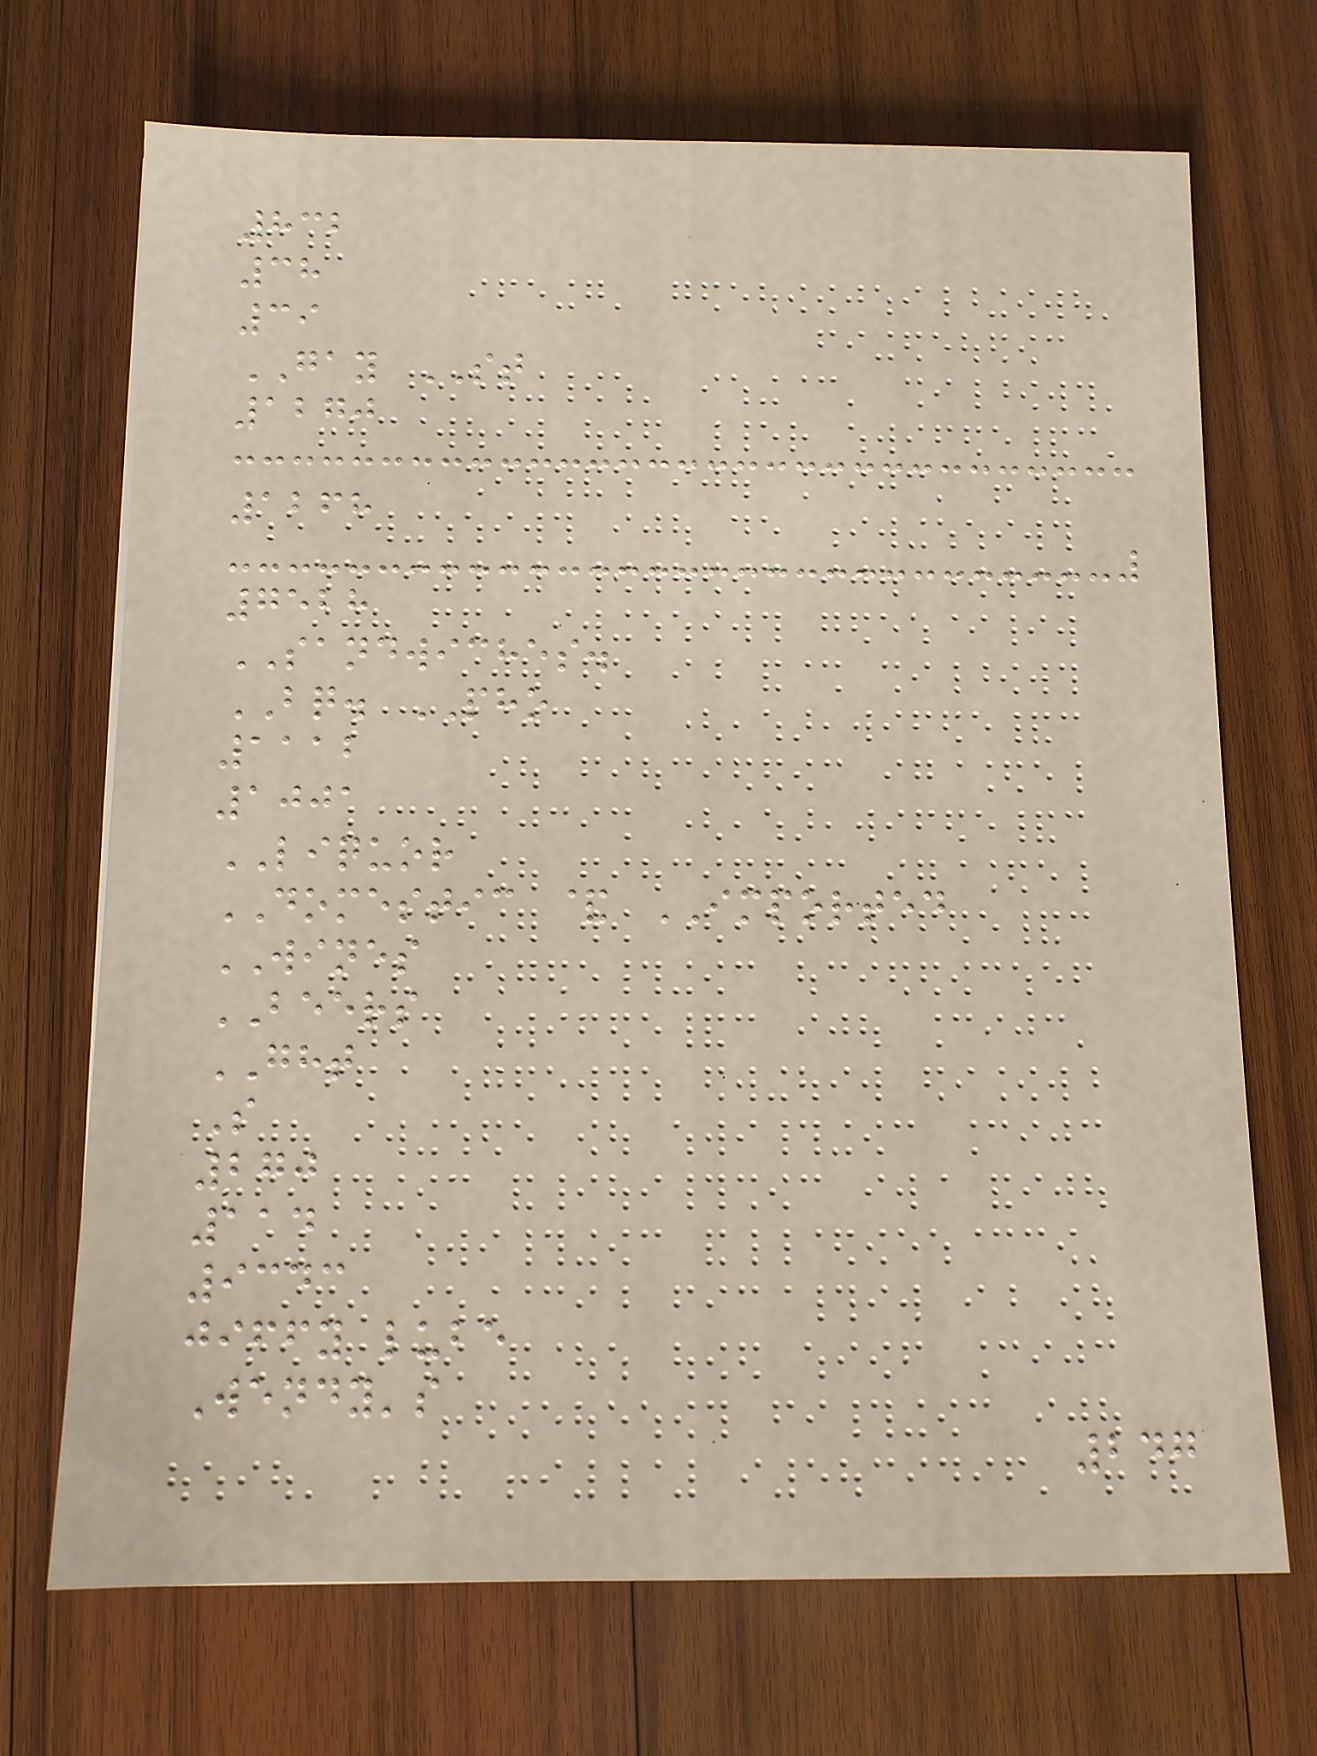832
38
39
GAY ST
1270
1268
7528
SANDWICHES.
BQ. PHO
1112
1001
LIQUOR
DOMESTIC & IMPORTED
WINES
BEERS
GHT
S
270
114
9343
jiffy lube
Wendy's
247
